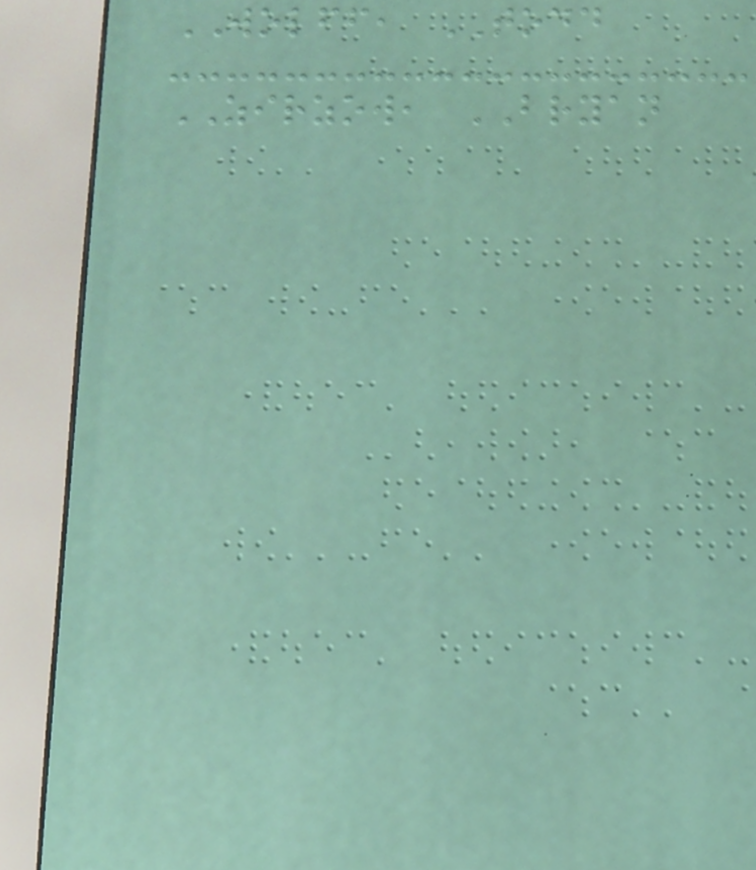WOLFF, TODD
ZIRZOW, BRYAN
